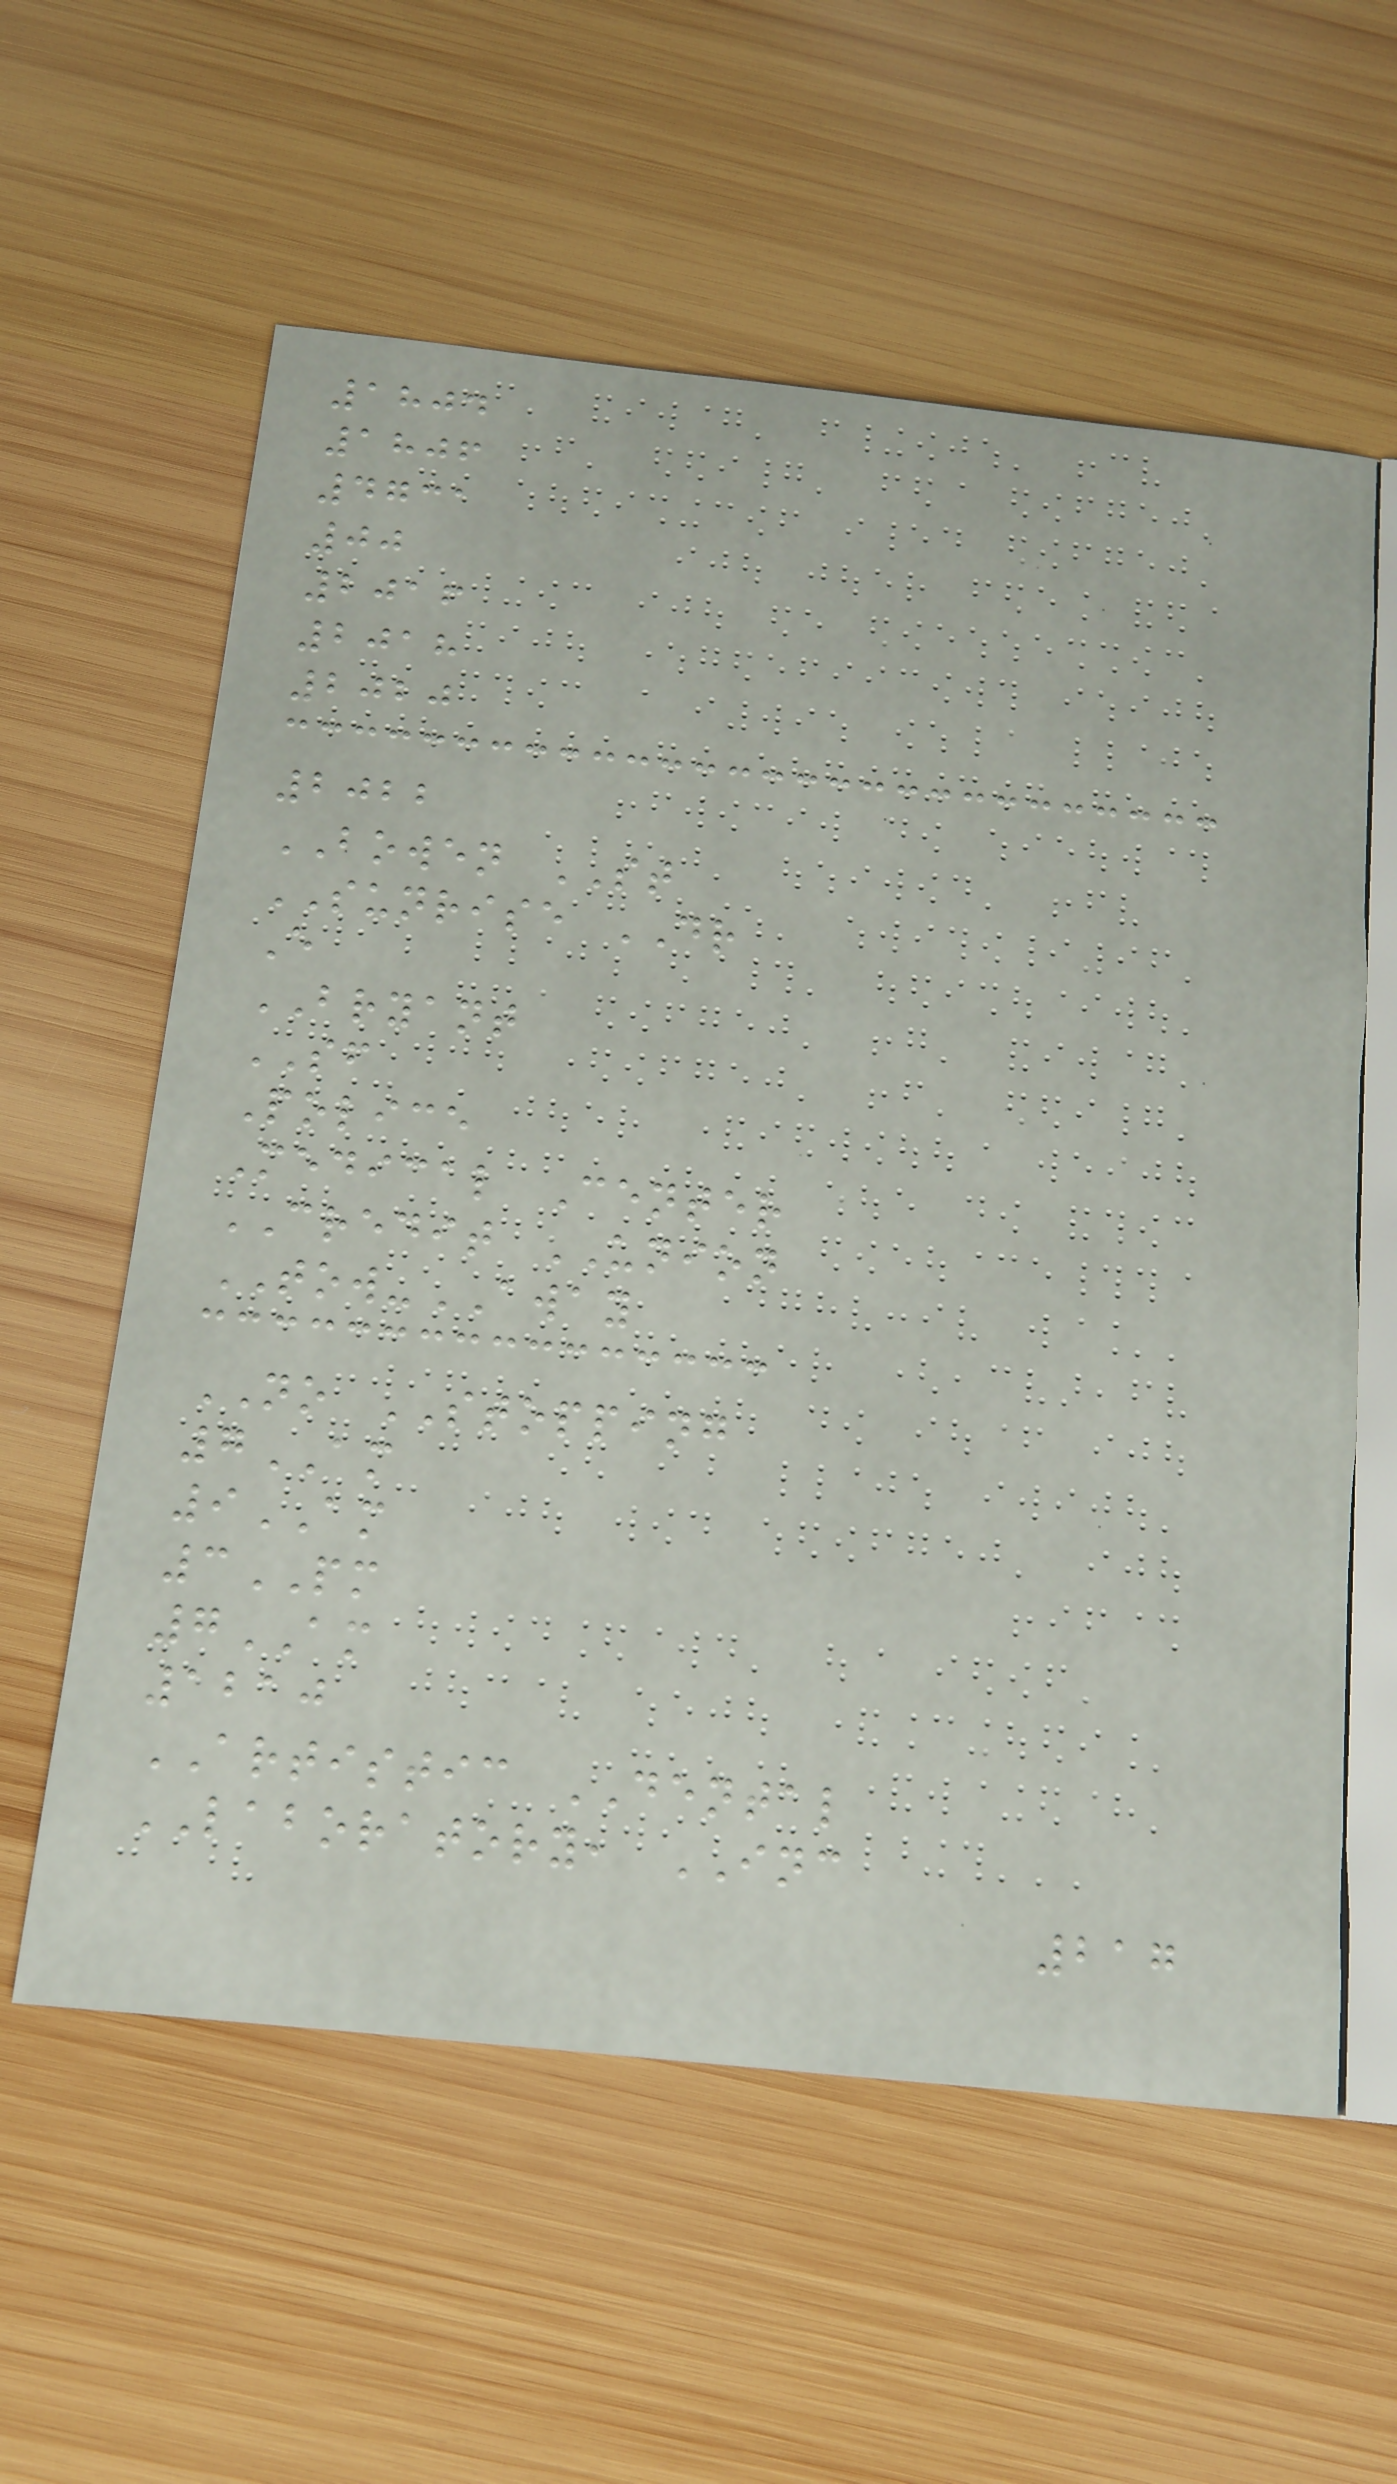1804
1806
4731
00
2016
2018
2020
2022
BOWEN ST
SUNRISE DR
E
BRYANT
SF
Police
Medical Center
CREDIT UNION
TOW-AWAY
NO STOPPING
7AM
9AM
3PM
7AM
1210
ARTISTIC DENTAL
LABORATORY, INC
217
